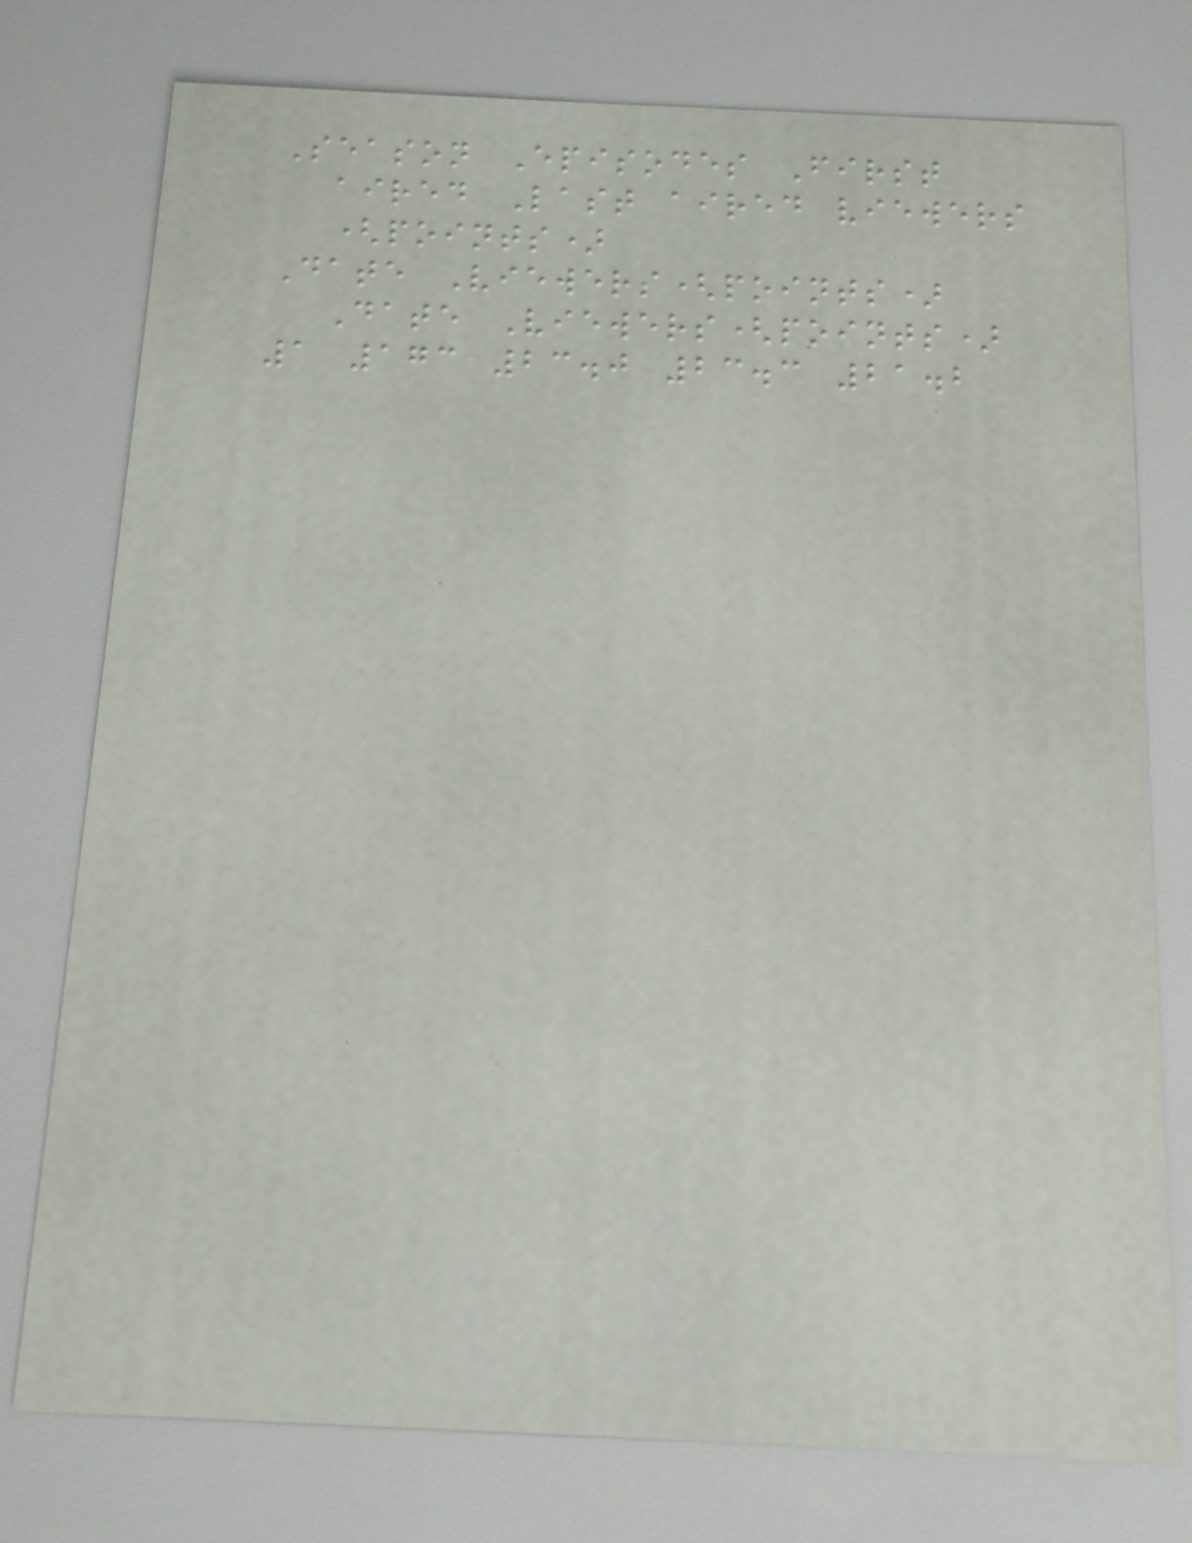Season Episodes First
aired Last aired viewers
(points)
Date Viewers(points)
Date Viewers(points)
1 173 23.0 23.3 21.2
